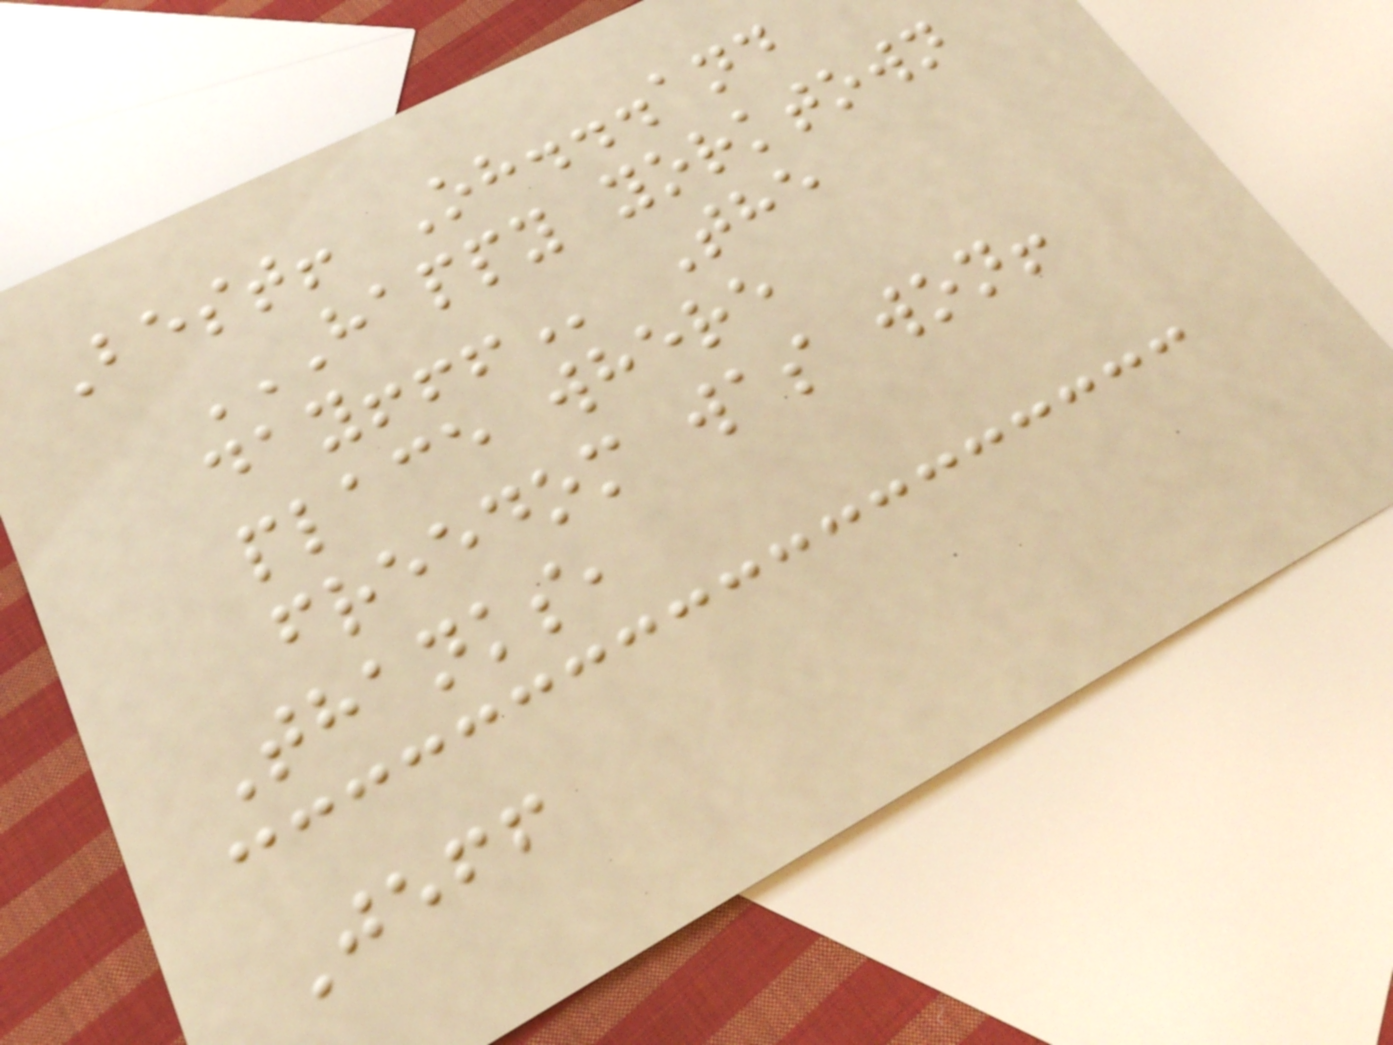Best! Oh...and
HAPPY YORKTOWN
DAY!!! The
place where
freedom was won!
Thanks,
Jeff
